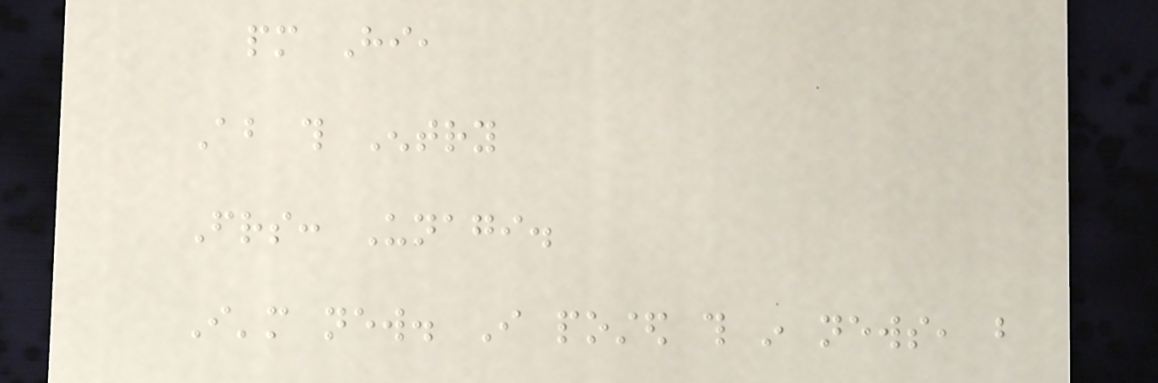pm Hi,
About this Entry
Friends: Unagi.
I'm new. I posted this in news, but
